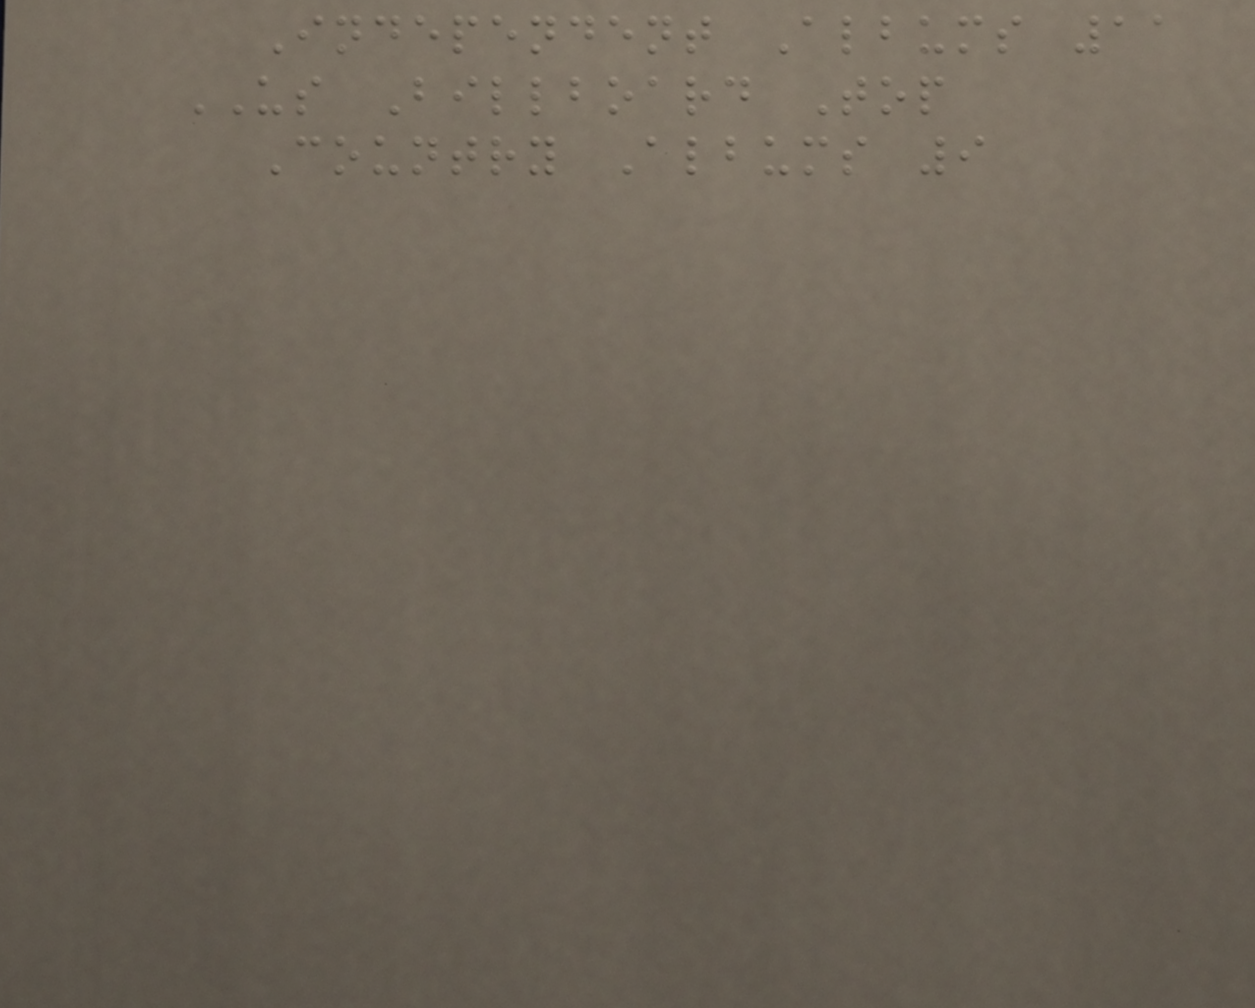Independent Albums 11
US Billboard Top
Country Albums 9
